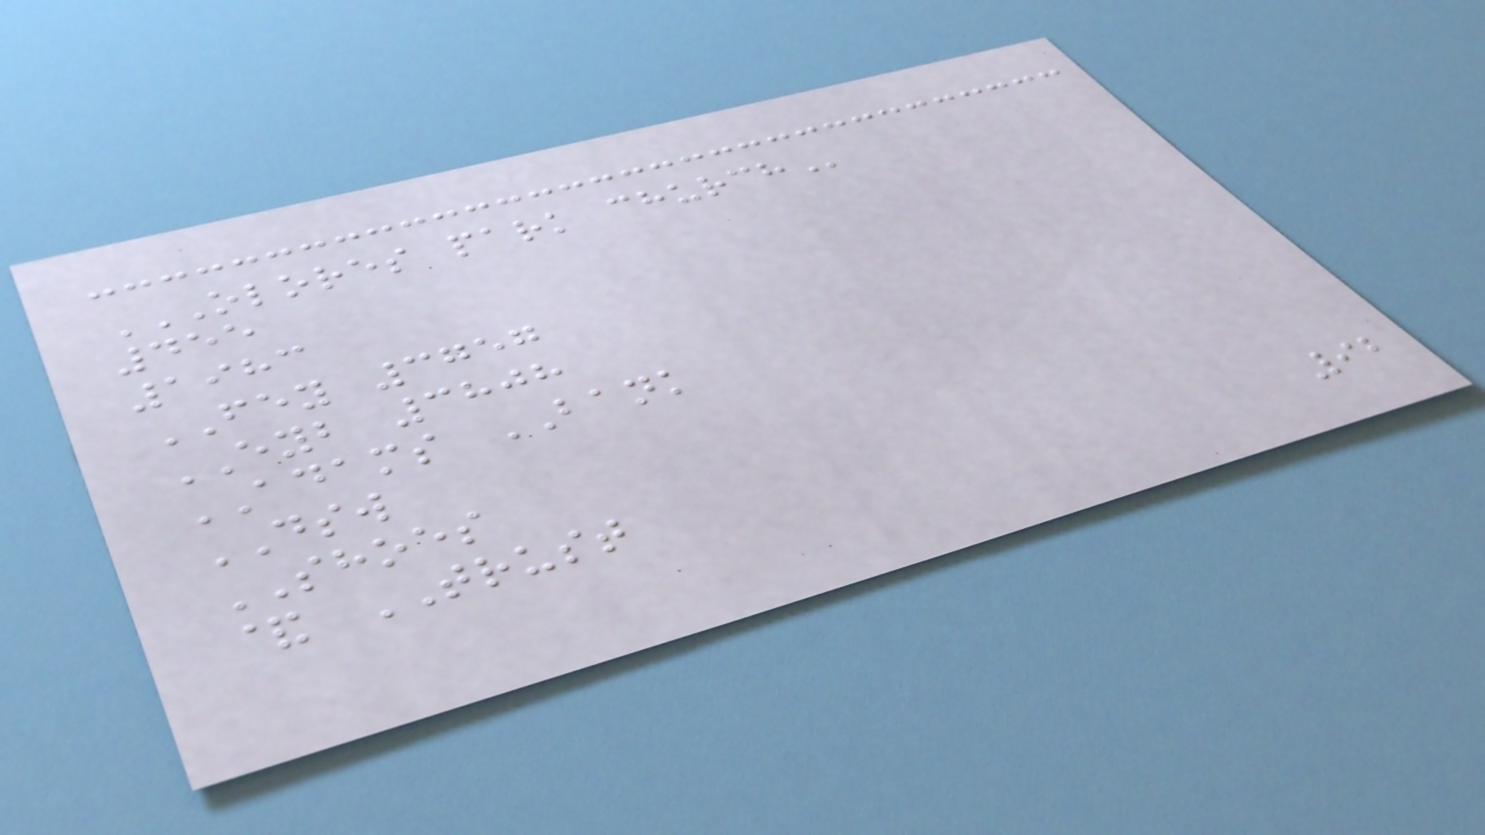OLORES PARK CHURCH
455
1983
FEY 3757
EYB 3808
ADAMS BANK
DSW
SHOES
& TRUST
92
